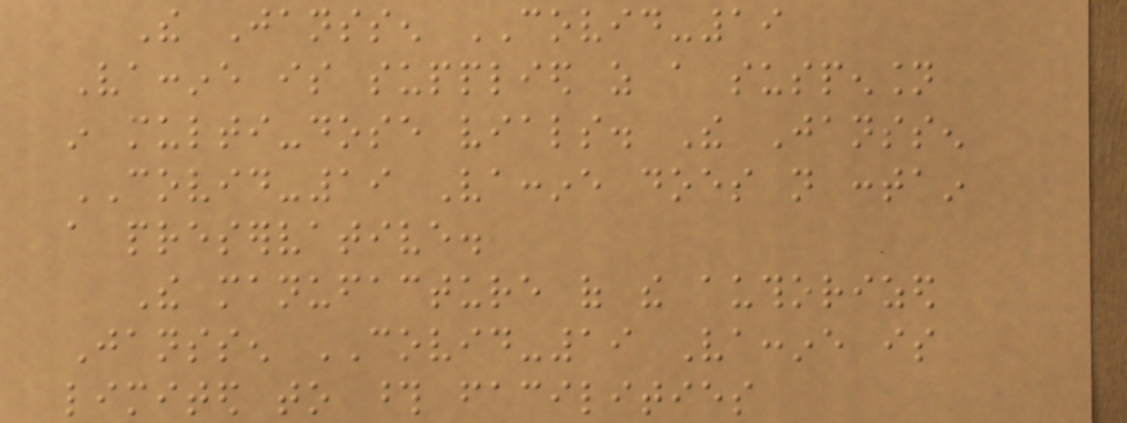The Janssen COVID-19
Vaccine is supplied as a suspension
in multi-dose vials. The Janssen
COVID-19 Vaccine does not contain
a preservative.
The manufacture of the authorized
Janssen COVID-19 Vaccine is
limited to those facilities
